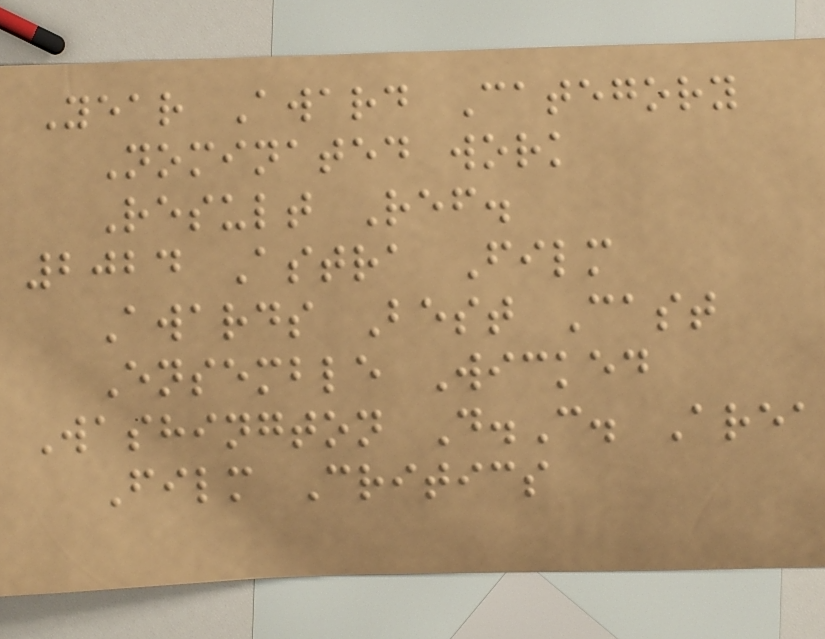Year Award Category
Nominated work
Result Ref.
2024 Astra Film
Awards Best Cast
Ensemble Wicked
Washington D.C. Area
Film Critics
